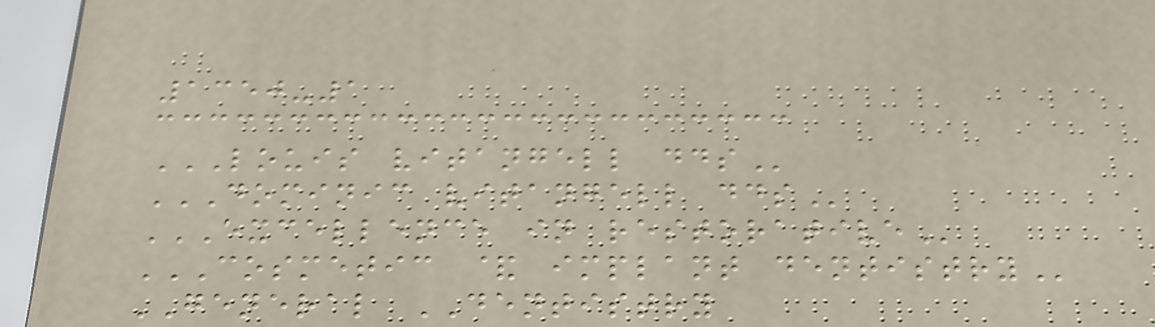1350-1
LOUIS VITANGELL DDS
DOMINIC VITANGELL DDS
EXCELLENCE IN RESTORATIVE
COSMETIC & IMPLANT DENTISTRY
GENERAL DENTISTRY
